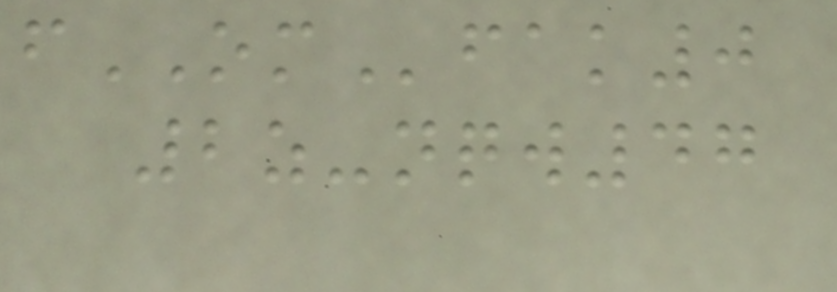fOMfak0
2z-nqw47
